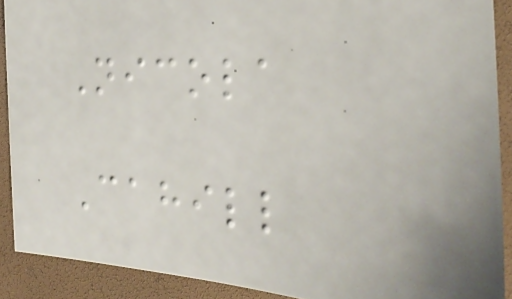Nicola
Cahill
